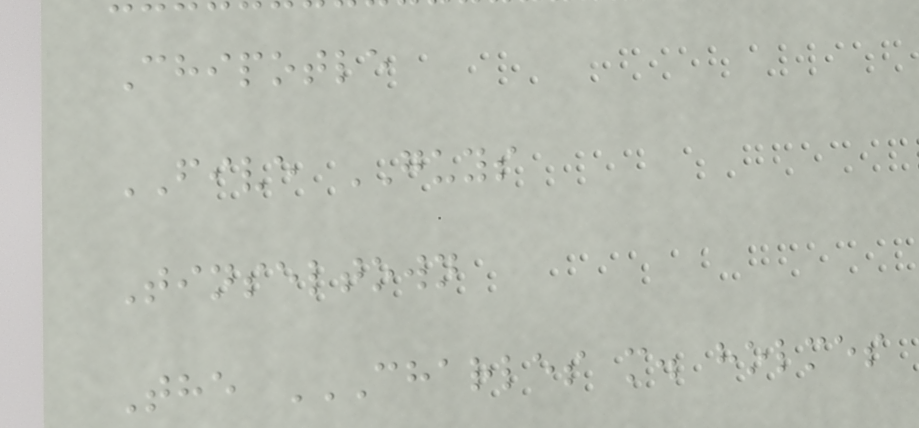Chipotle
FIVE GUYS
Tinseltown
The CHARLES M. HOLMES
